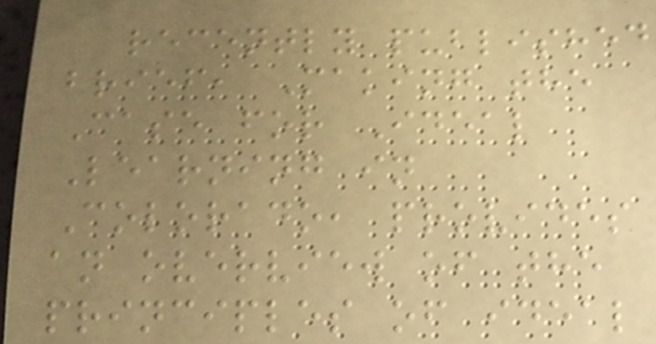recently published
brief, Making the
Case for Ideal
Learning in
Colorado, provides
an overview of the
principles of ideal
